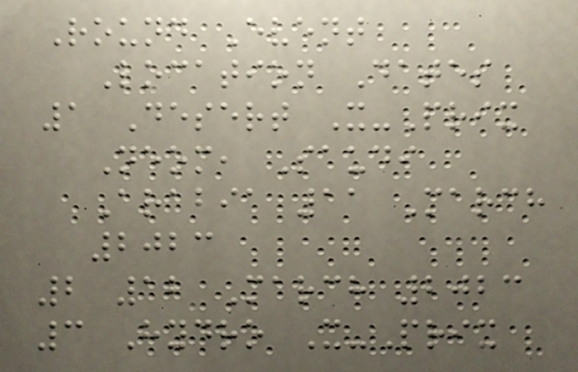Round Event
Location Dates
1 Desert X-Prix
Neom, Saudi
Arabia 11 March
2023
2 12 March 2023
3 Hydro X-Prix
